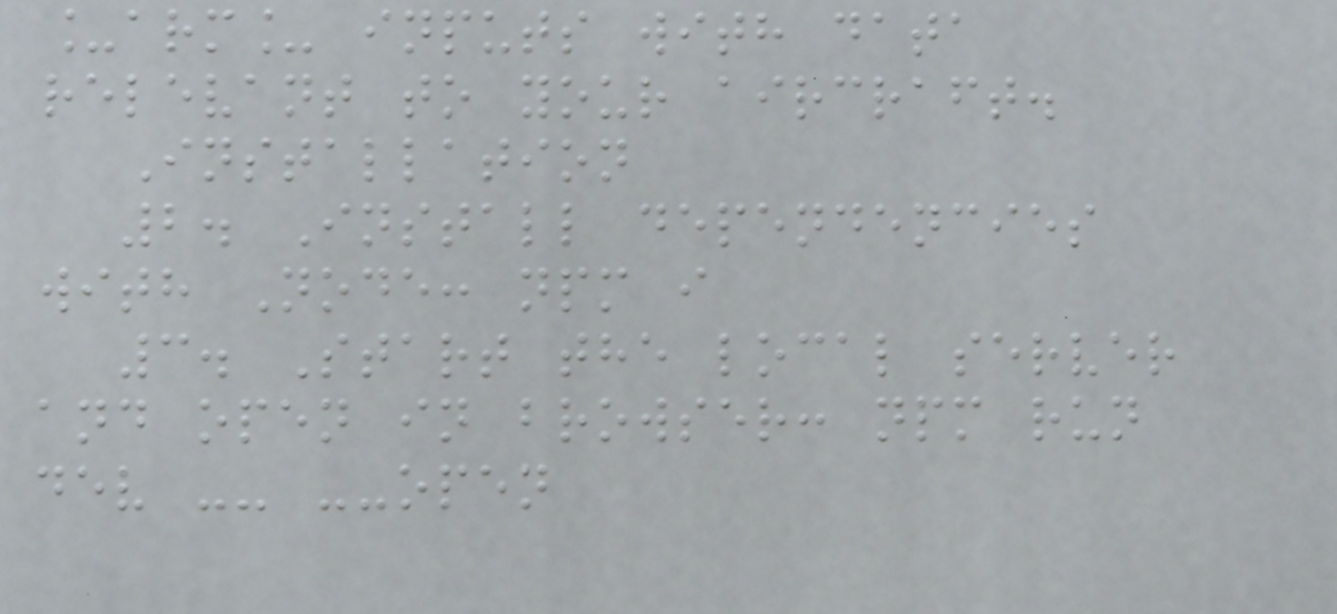_arm_ inputs with data
relevant to your aircraft.
Installation
2. Install dependencies
with Node: npm i
3. Start the local server
and open in browser: npm run
dev -- --open
